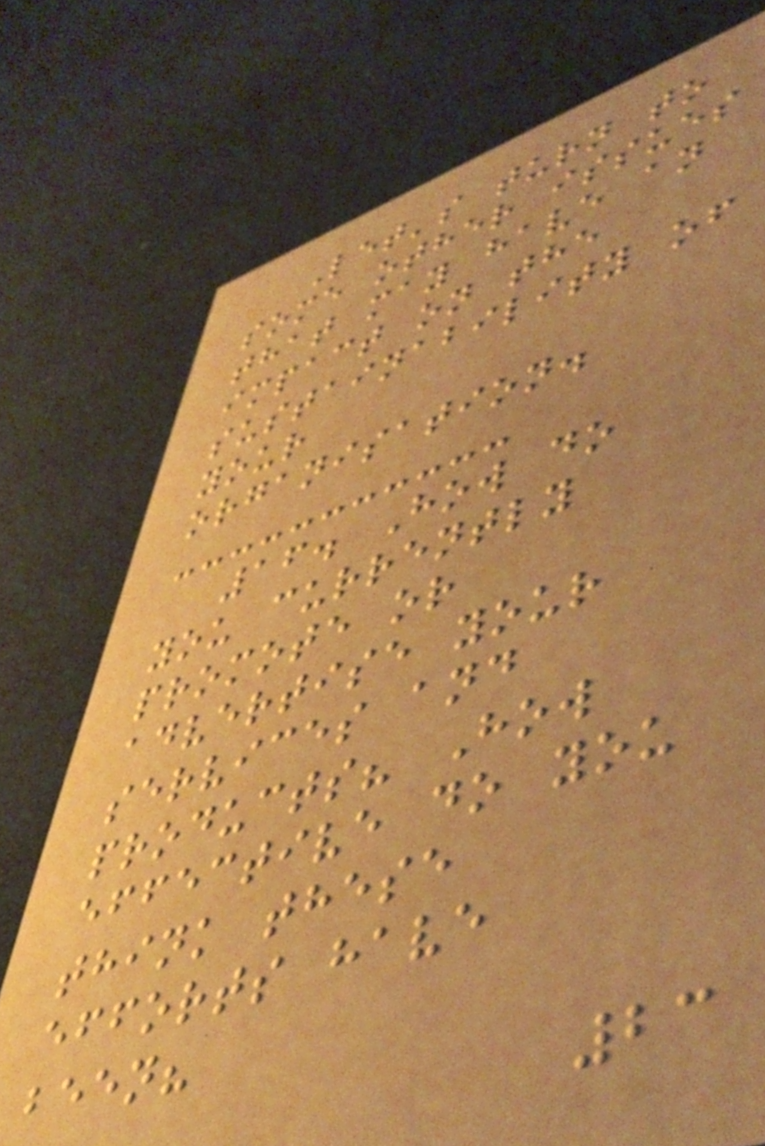Let's turn to
some other issues
that may have an
impact on the
sustainability of
your
organisation.
16. How do
you currently
promote or
advertise your
services and
products? How
effective do you
think these
efforts have
been?
23
